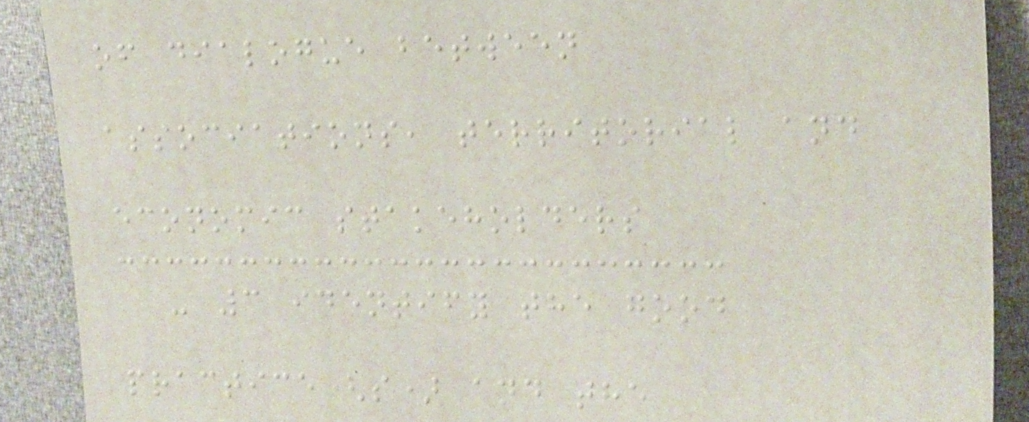of dialogue between
associations, territorial and
economic stakeholders
- 3 identify the good
practice(s) and the
